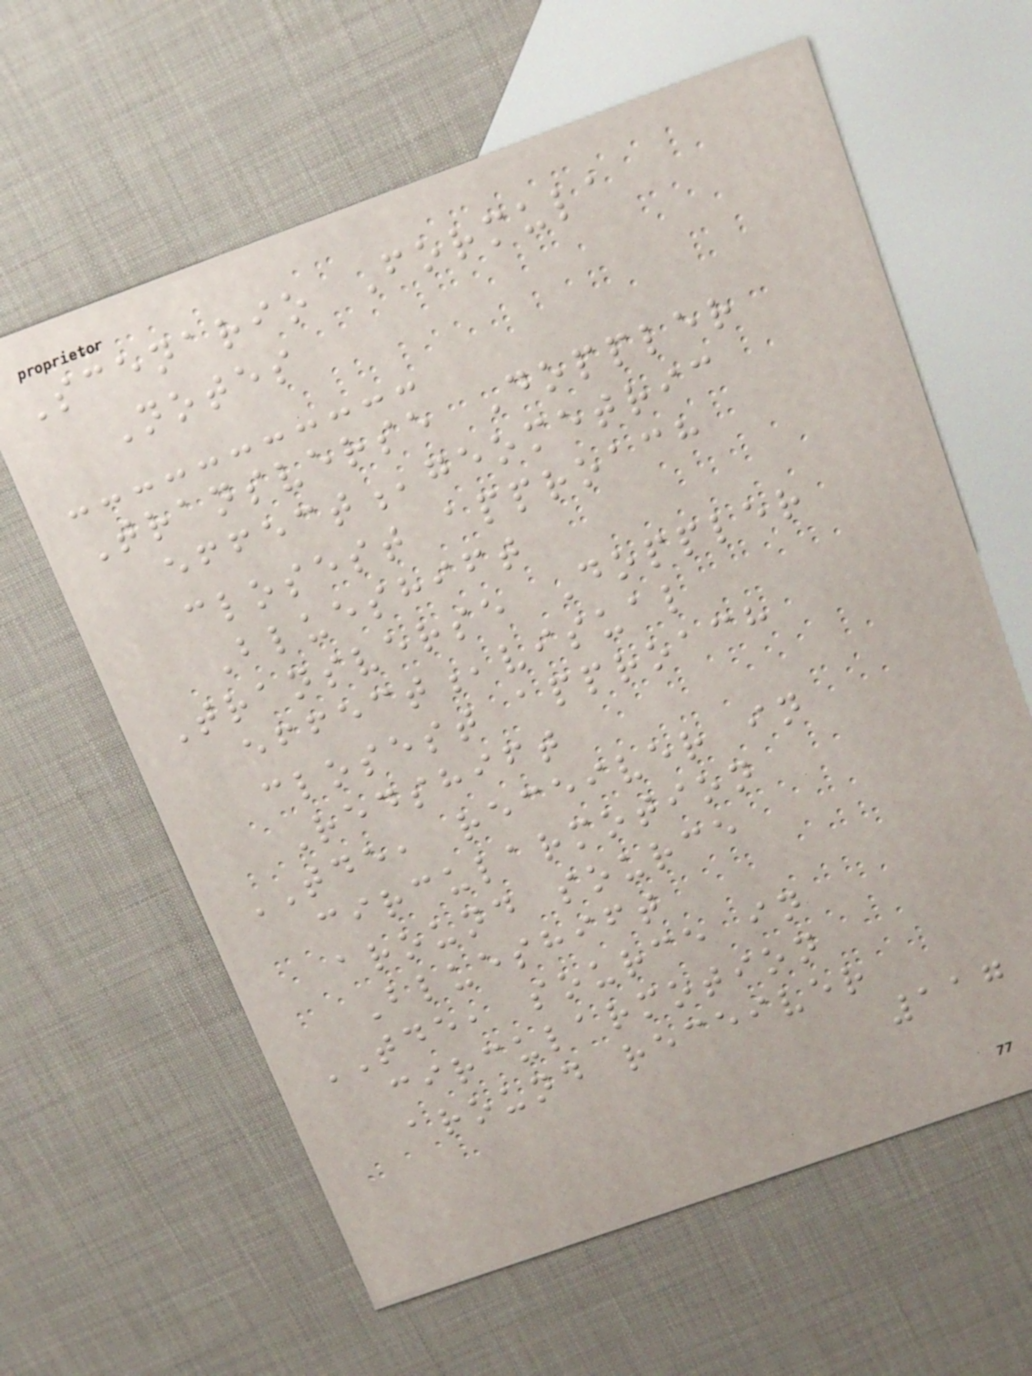Scenario Formula
Notes
Transverse Doppler
effect,geometric
closest approach
Blueshift
Transverse Doppler
effect,visual
closest approach
Redshift
TDE, receiver in
circularmotion
around source
Blueshift
TDE, source in
circularmotion
around receiver
117
